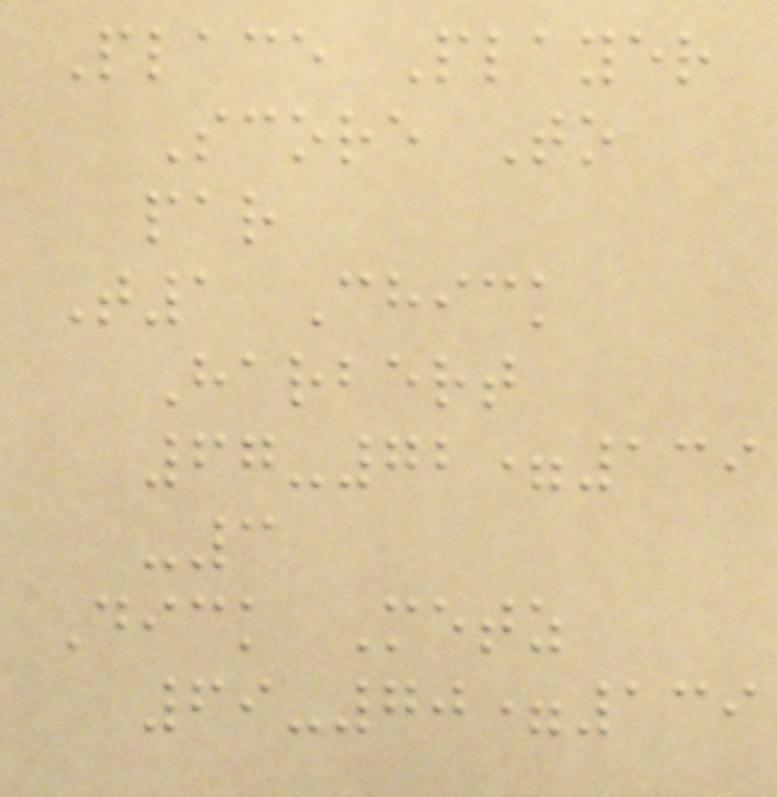Place Player
Score To
par
T1 Chick
Harbert
67-72=139
-3
Dick Metz
69-70=139
